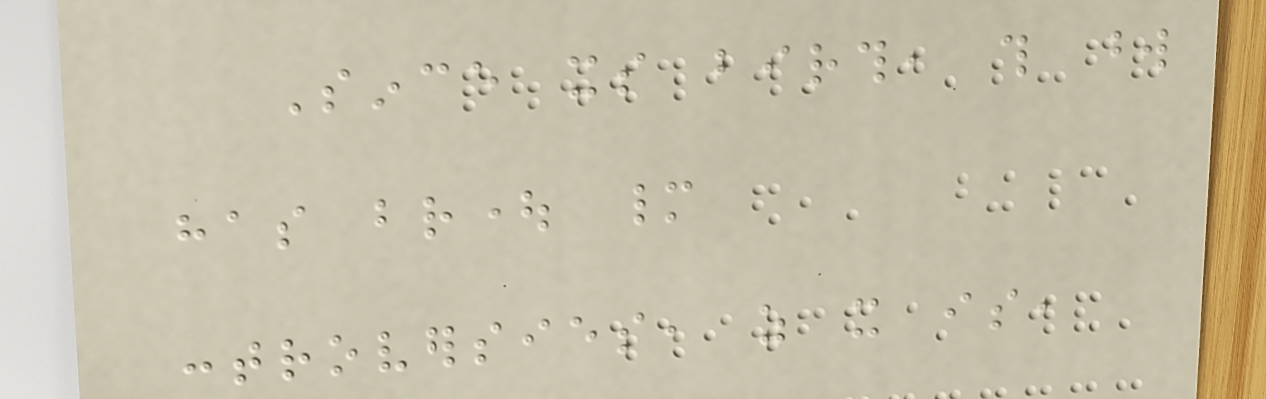Since its birth, this word
has brought many
controversies, as it is,
